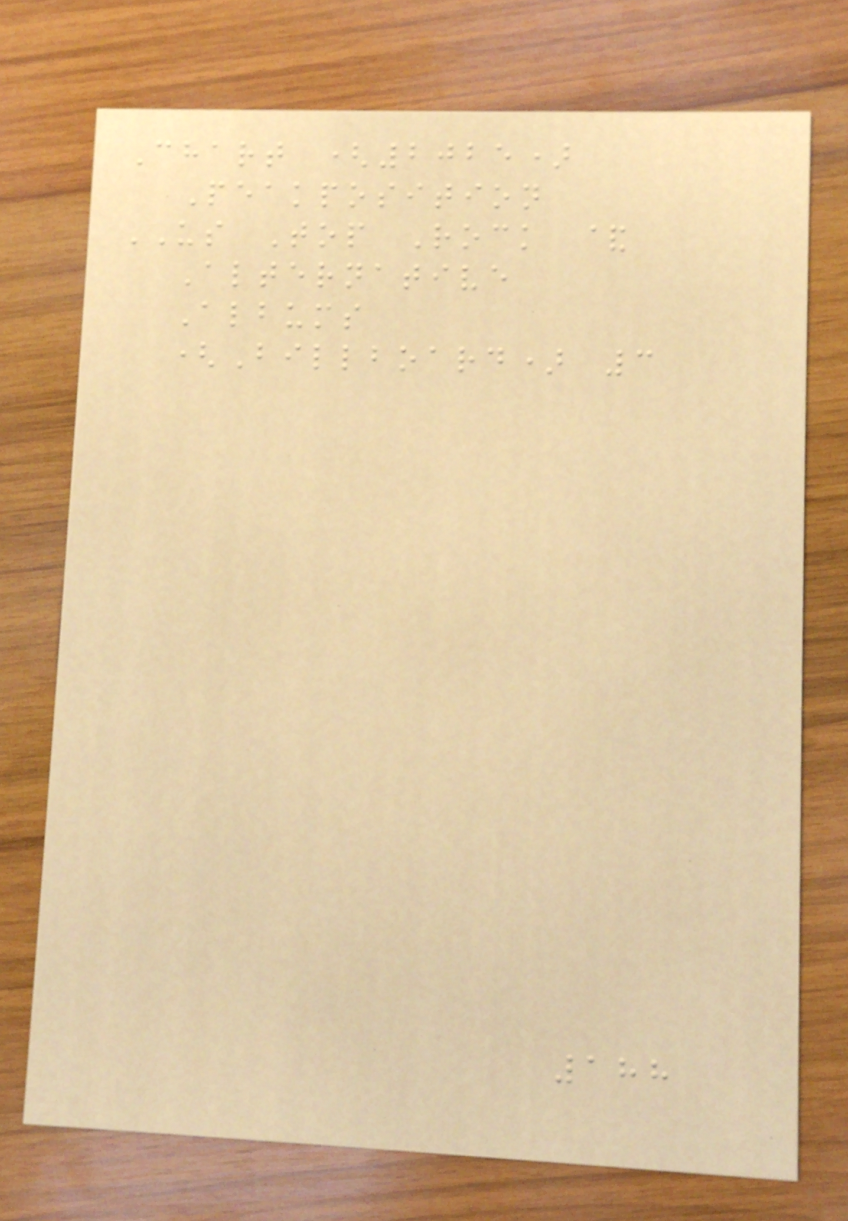Chart (2025)
Peakposition
US Top Rock &
Alternative
Albums
(Billboard) 3
188
